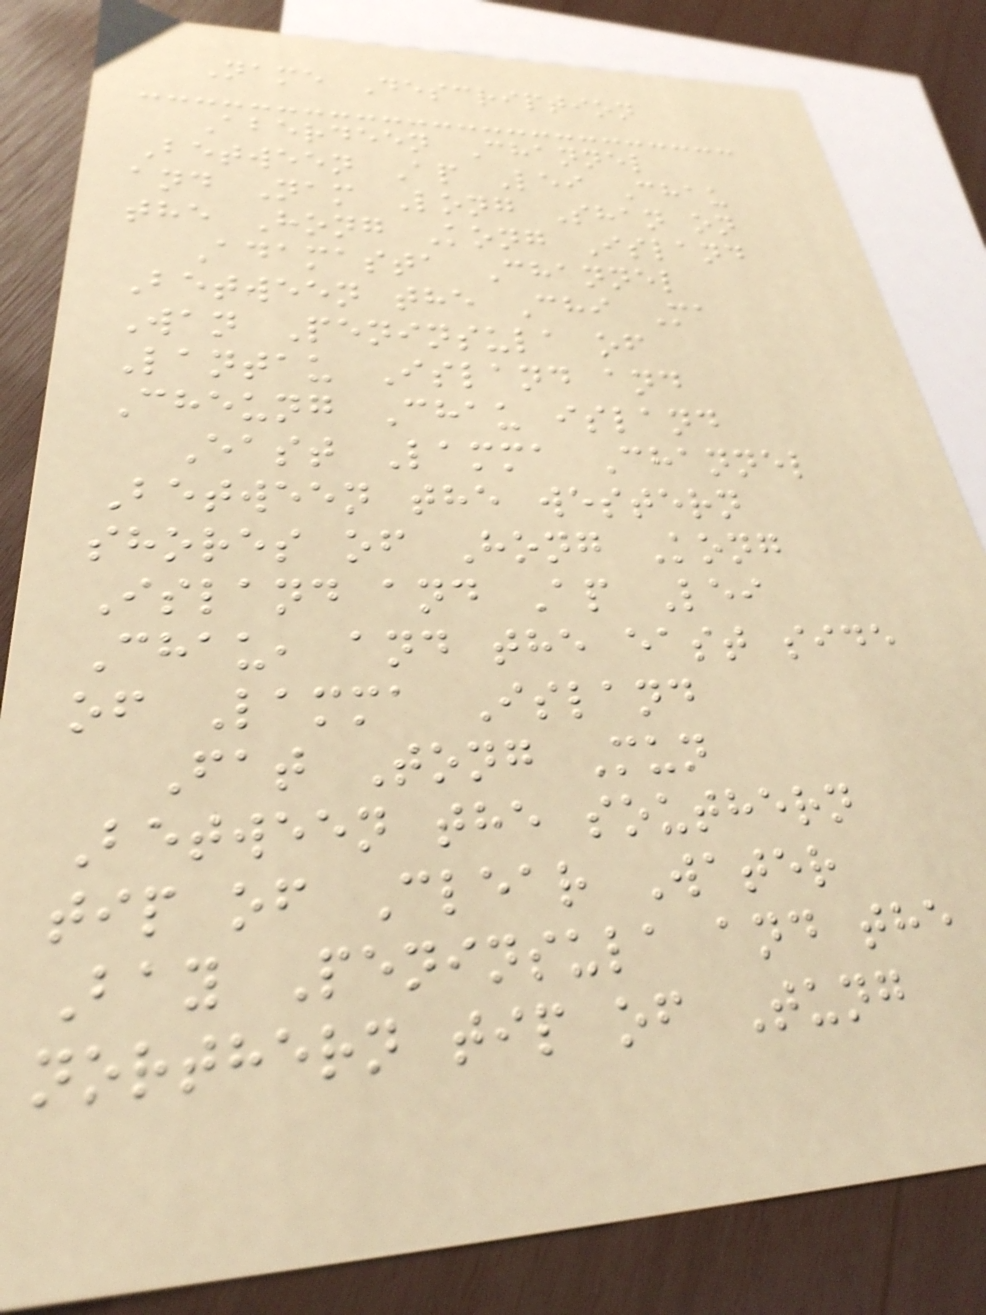Name Description
Aberdeen Channel
Between Ap Lei Chau
and Nam Long Shan on
the Hong Kong Island
Adamasta Channel
Between the Chi Ma
Wan Peninsula of
Lantau Island and
Cheung Chau island
East Lamma Channel
Between the western
shores of Hong Kong
Island and Ap Lei
Chau, and the east side
of Lamma Island
Fat Tong Mun
Between the southern
tip of Clear Water
Bay Peninsula and the
northern tip of Tung
